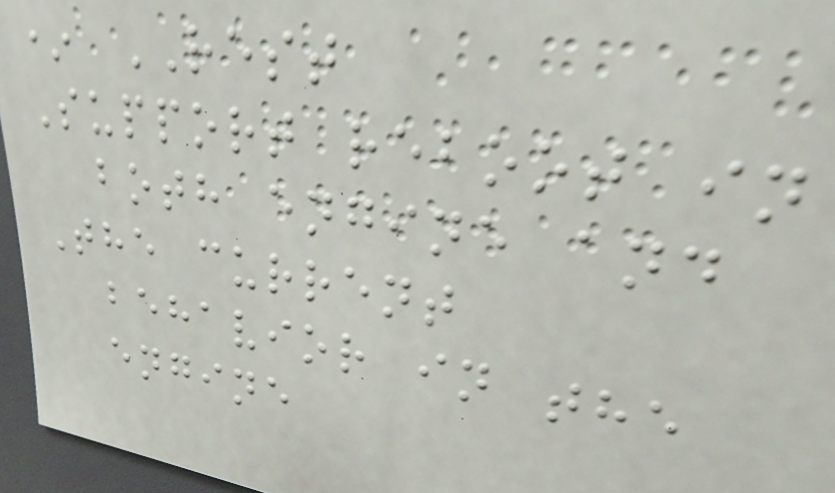* REST
Support reboot in
both engine and
The current
behavior in the
engine
